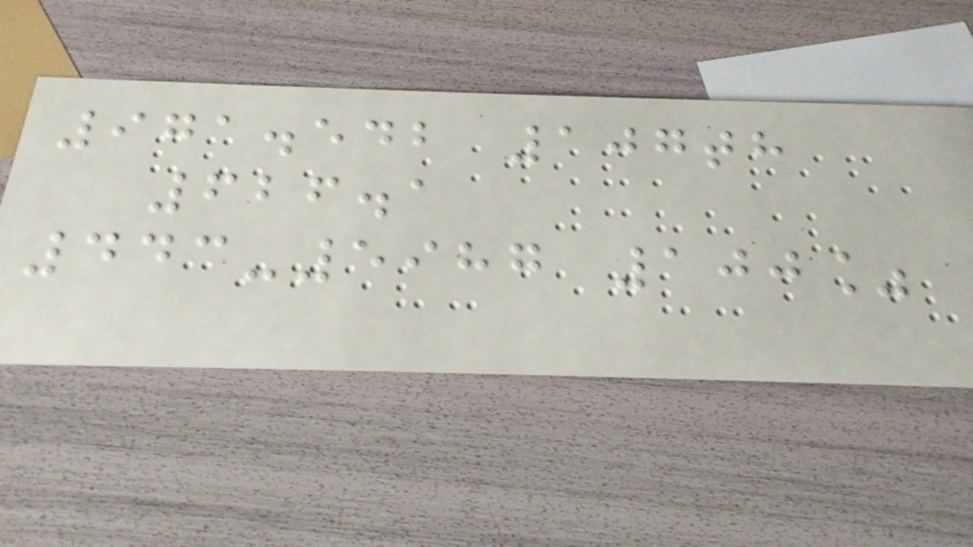971.542 107th
626.1
443-5987 100%
